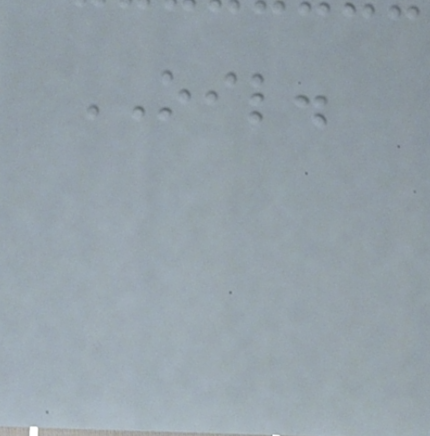OIL.
